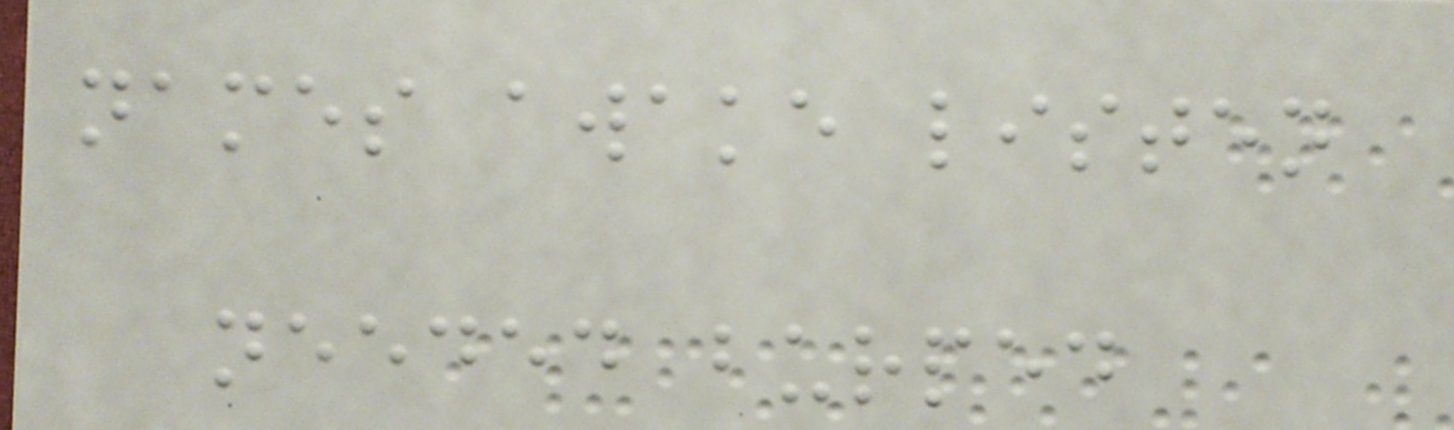names awake listen
needed burped
